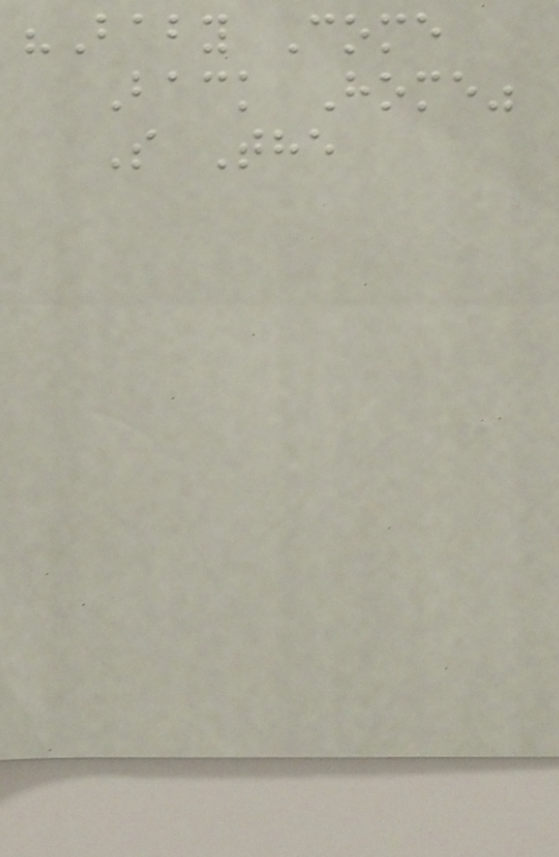"Baby Come
Back Home"
S The
